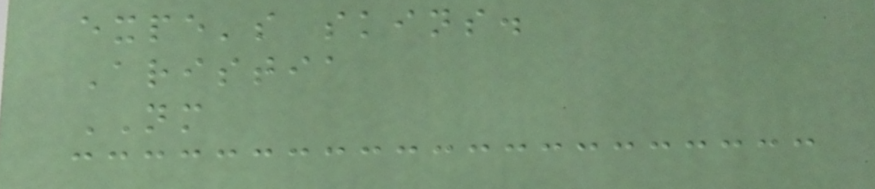expe's skins.
Aristia
NM
